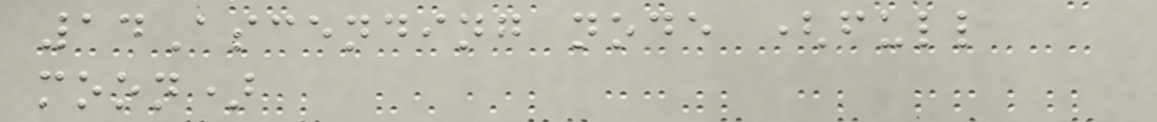14Ascending node (full
moon)
